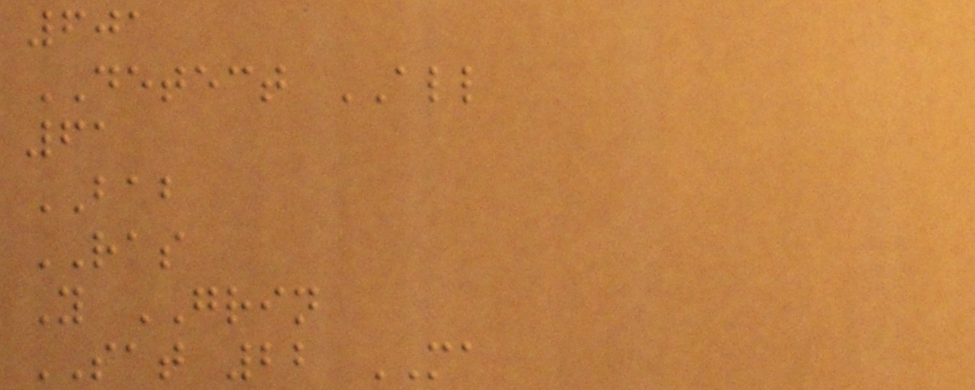601
DETECT ALL
61
BAB
RAS
Y GRIN
SAT 22 MA
